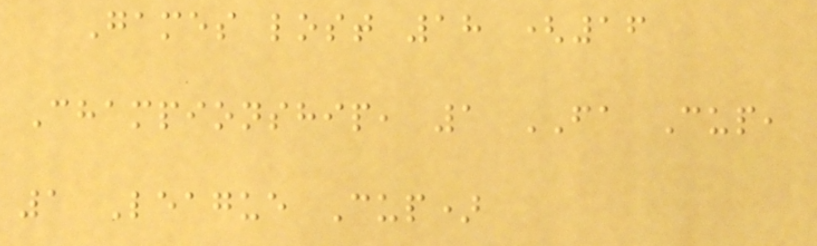Games lost 18 (16
Championship, 1 FA Cup,
1 League Cup)
